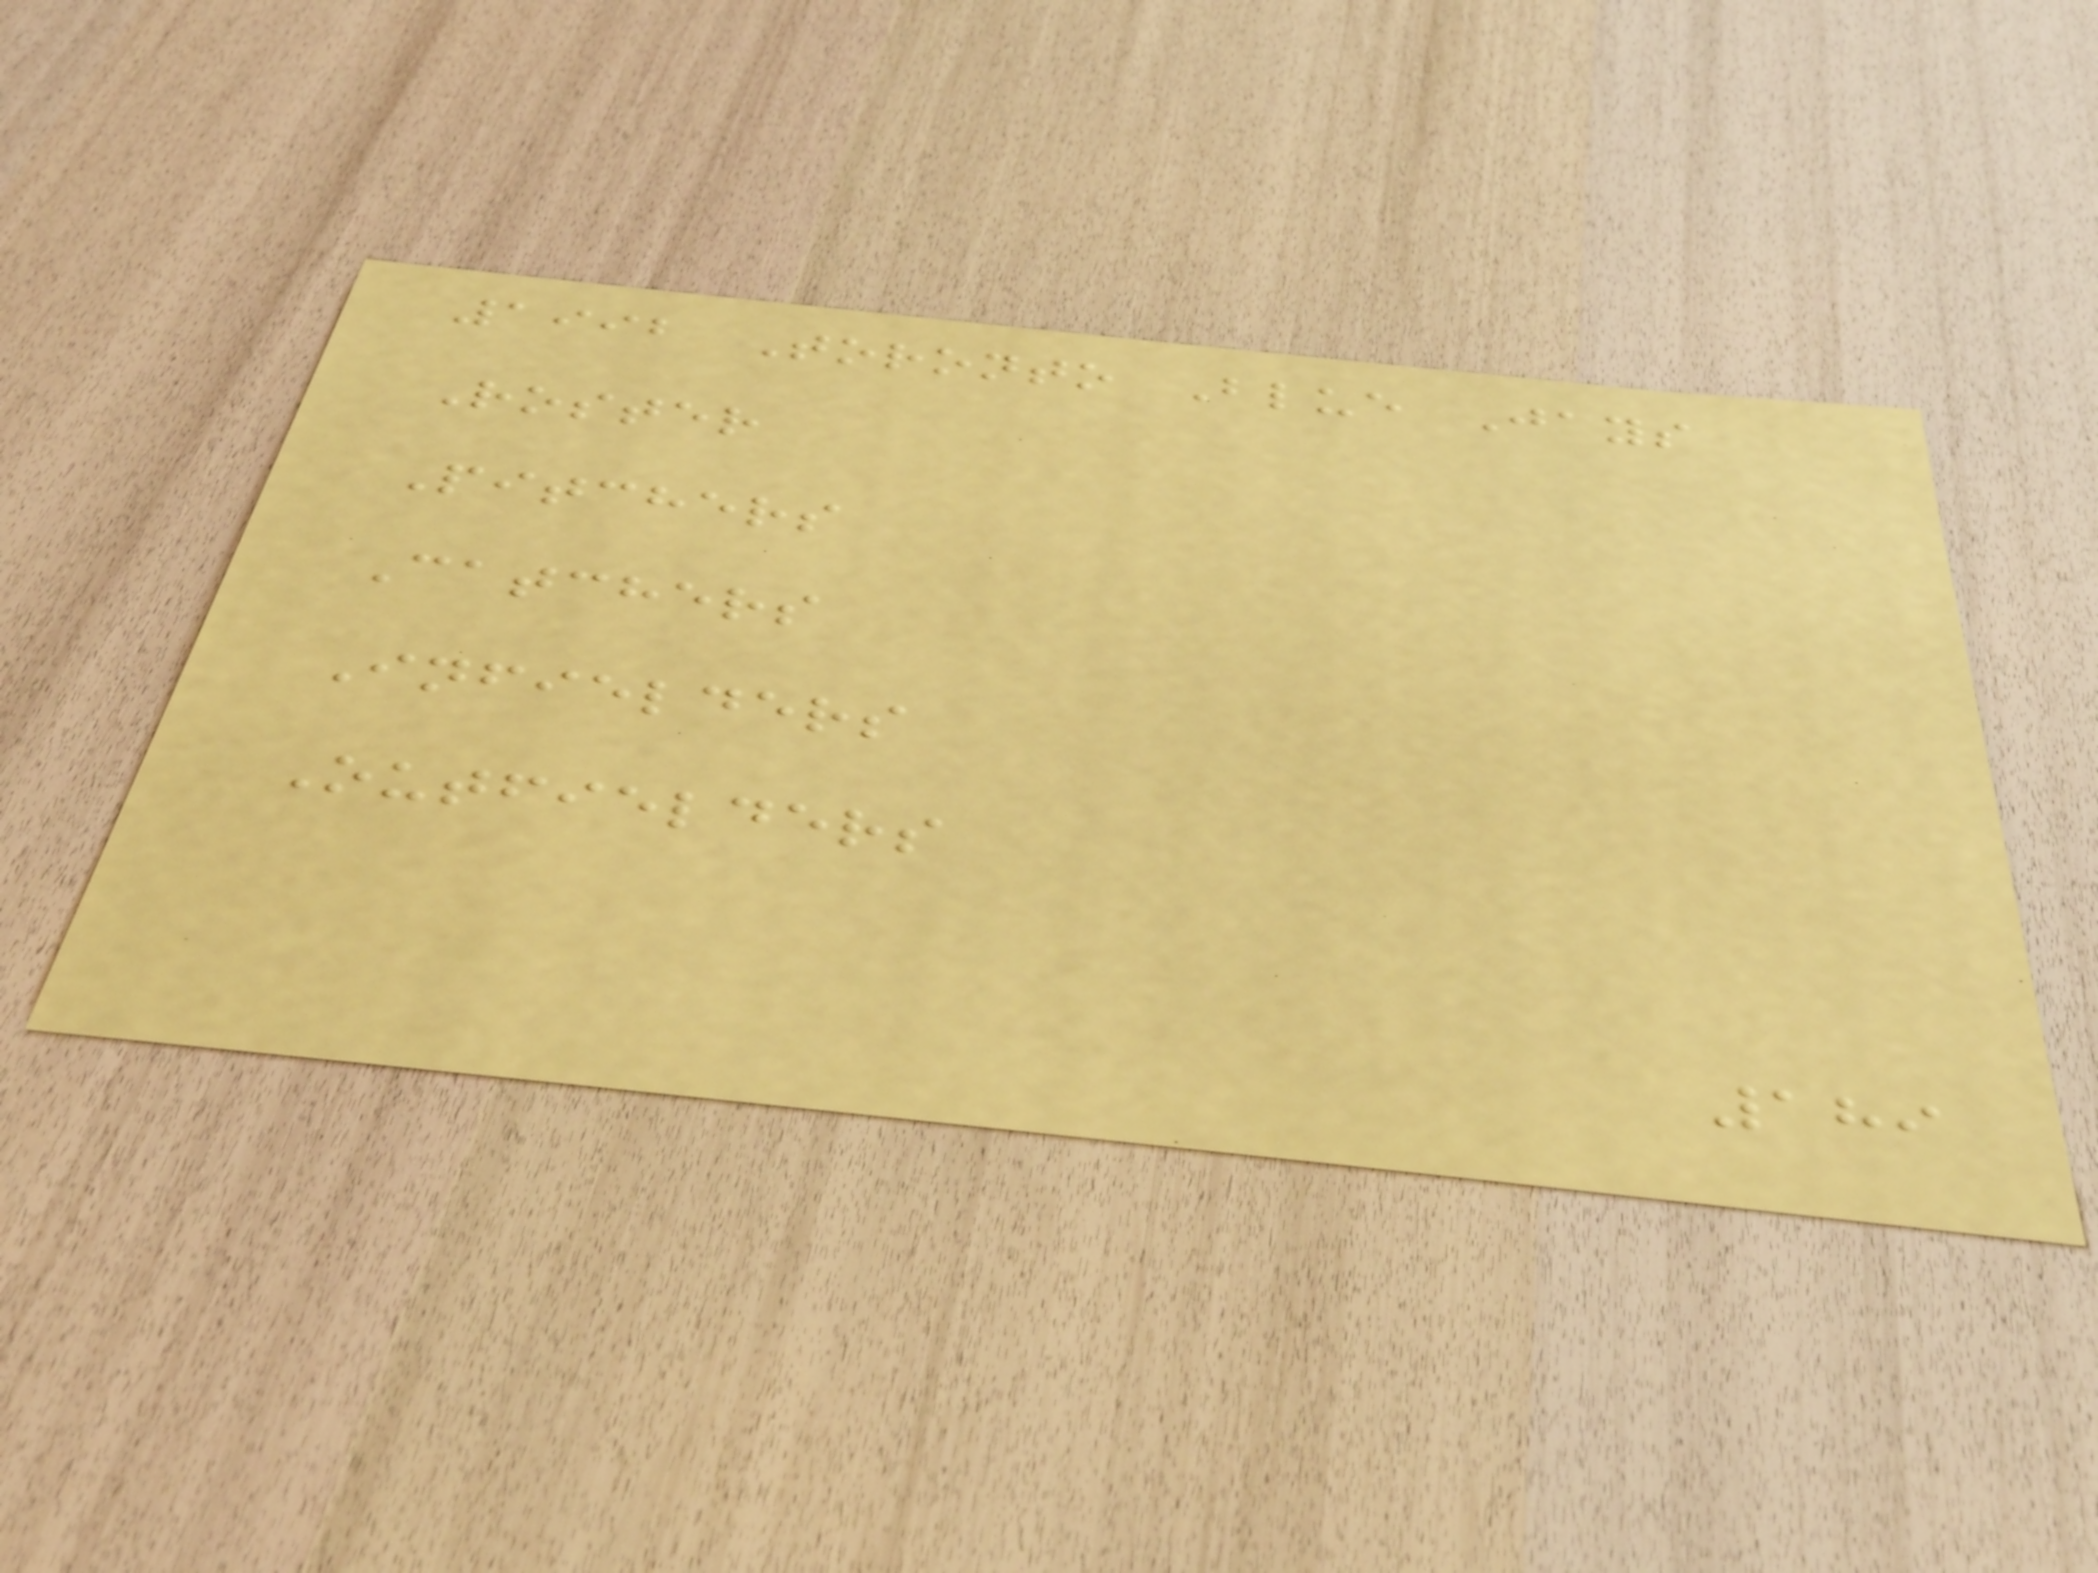1992 Toronto Blue Jays
Roster
Pitchers
Catchers
Infielders
Outfielders
189
